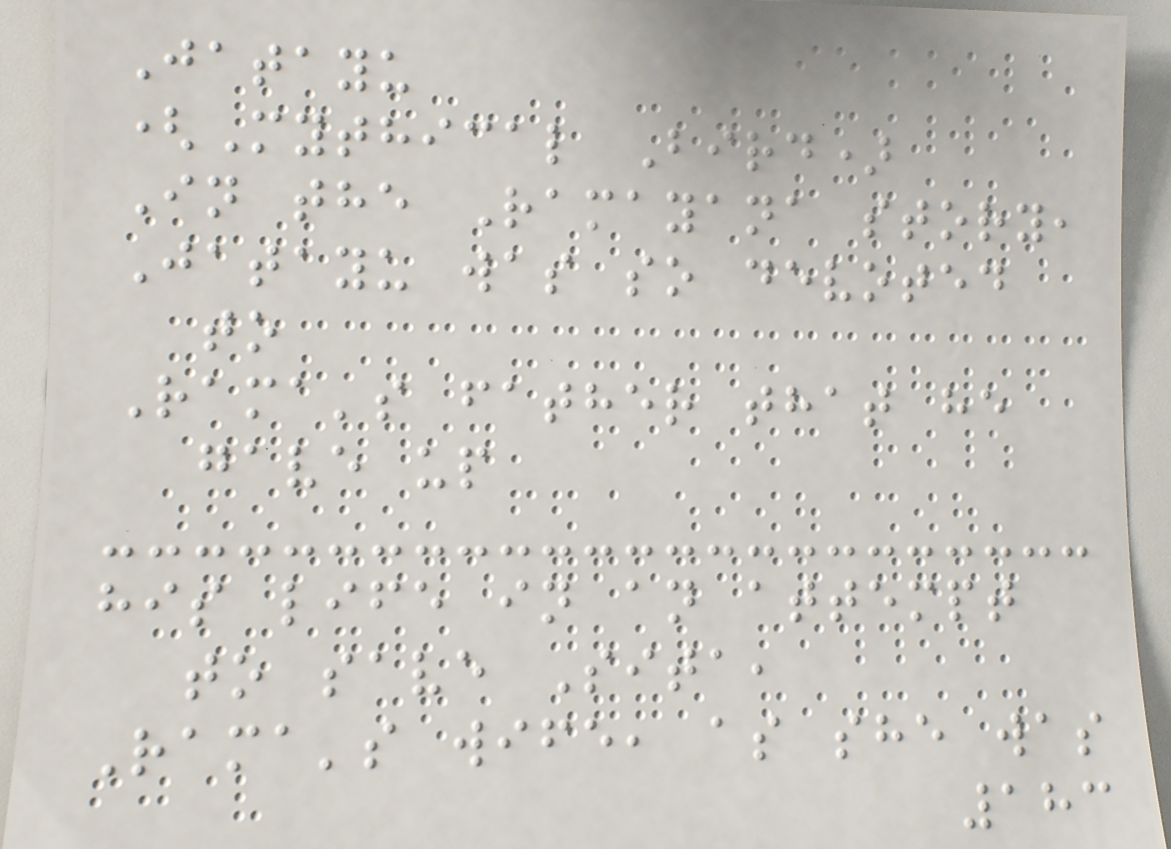Jatayu
(Mythical Bird)
In the Ramayana story,
Jatayu was so devoted
to
Rama's father that he
gave up
his life in an attempt
to save Sita,
Rama's wife, as she was
183
